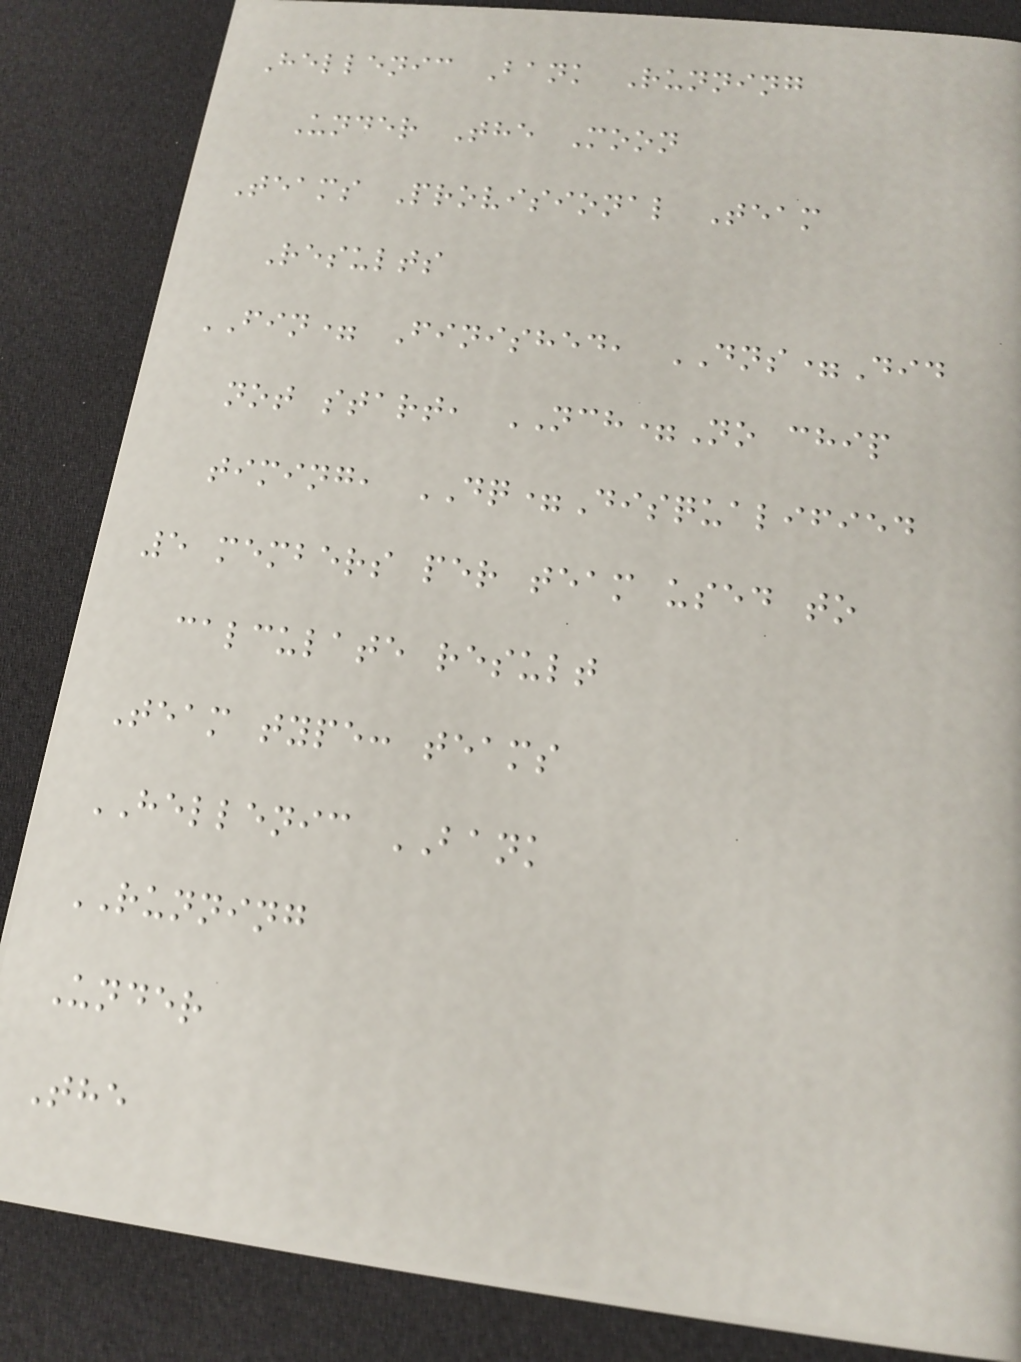Hellenic Bank Running
Under The Moon
Teams Provisional Team
Results
FIN= Finished, DNS=Did
not start, NCH=No chip
timing, DQ=Disqualified
5 members per team used to
calculate result
Team type: teams
HELLENIC BANK
RUNNING
Under
The
